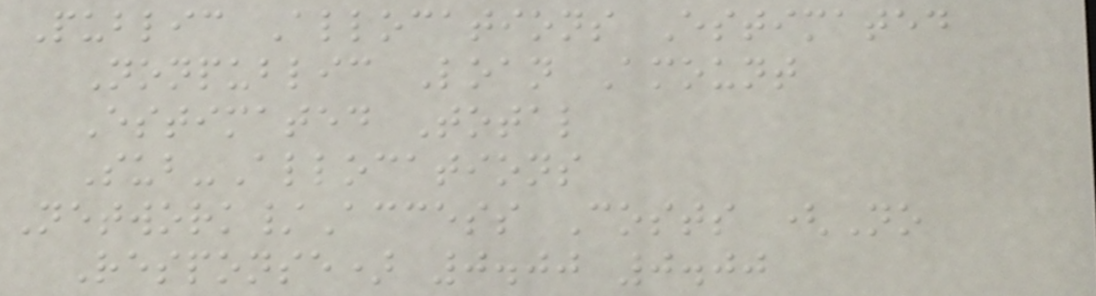Public Allocations Estimated
Nonpublic Loan Amount
Estimated Total
Sub-Allocations
Network/Access Costs (No
Response) 0.00 0.00
